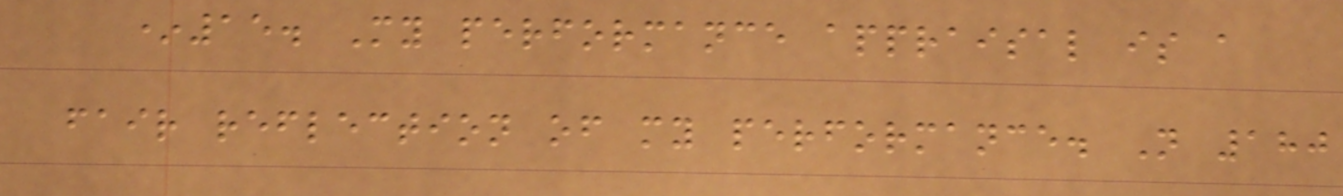*15. My performance appraisal is a
fair reflection of my performance. N 180
